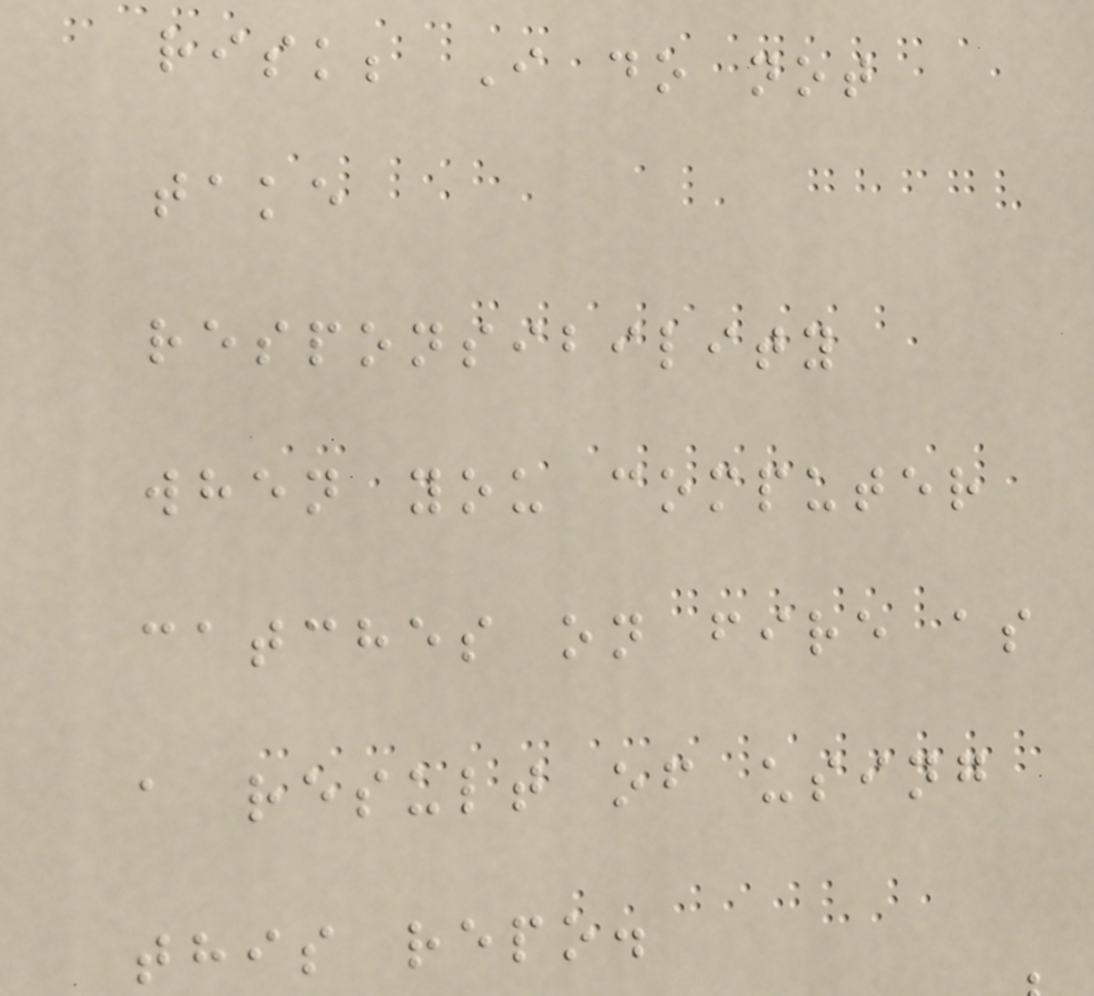risk; I do not
take
responsibility
when you computer
catches on fire as
a result of using
this repo.
